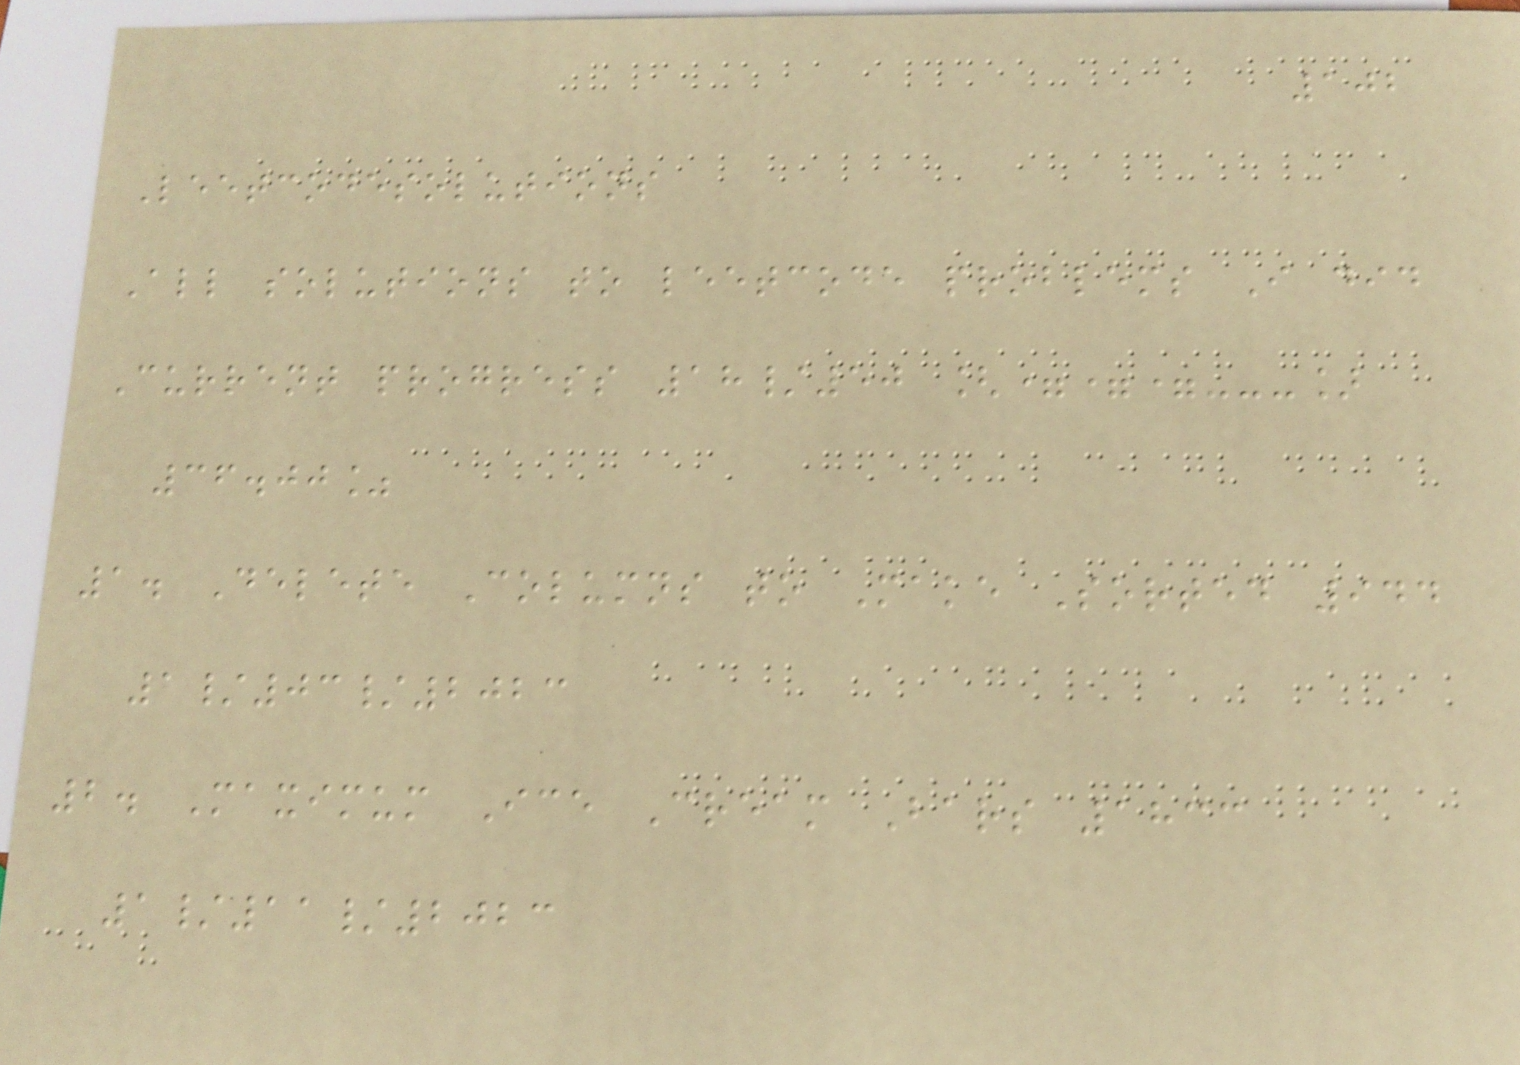102
Leetcodesolutions
All solutions to leetcode problems I did
Current progress 18/50 [===---]
36.00%
1. Delete Columns to Make Sorted 944
1/03/2023
2. Maximum Ice Cream Bars 1833
1/11/2023
